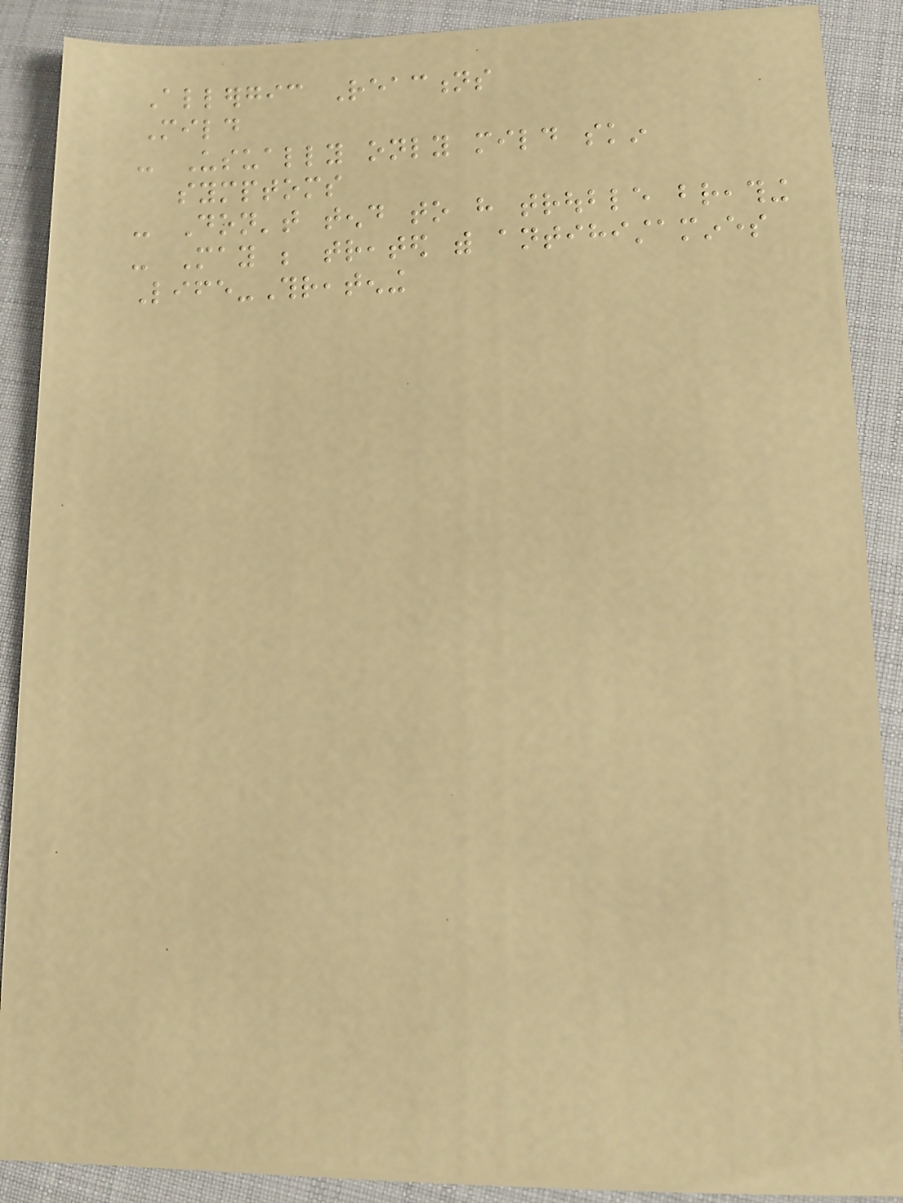Allergic Reactions
Mild
- Usually only mild skin
symptoms
- Don't tend to have trouble breathing
- May be treated with antihistamines
Life-Threatening
